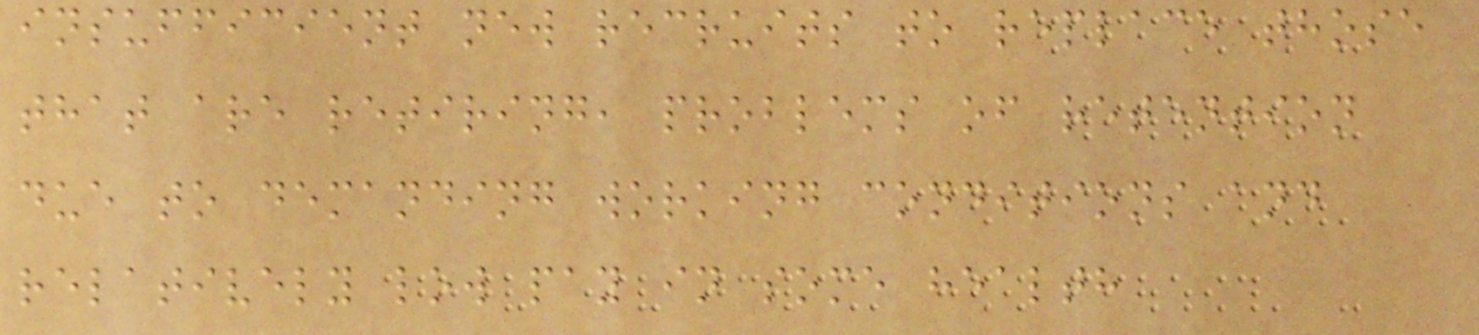insufficient new recruits to replace those
that are retiring, problems of retention
due to demanding working conditions and
relatively low pay in some health
